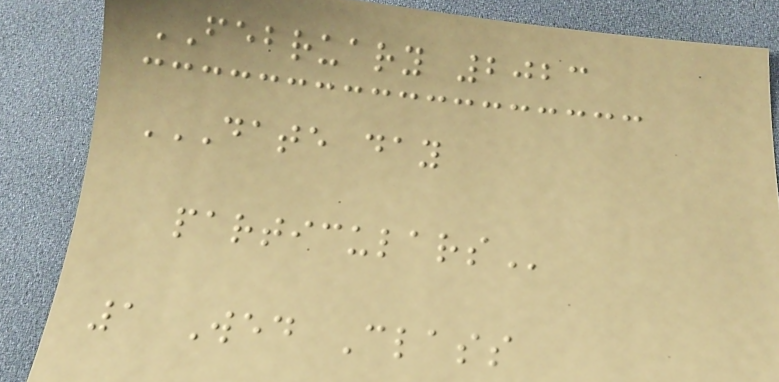FEBRUARY 2023
DATE DAY
PARTICULARS
1 Wed Class
